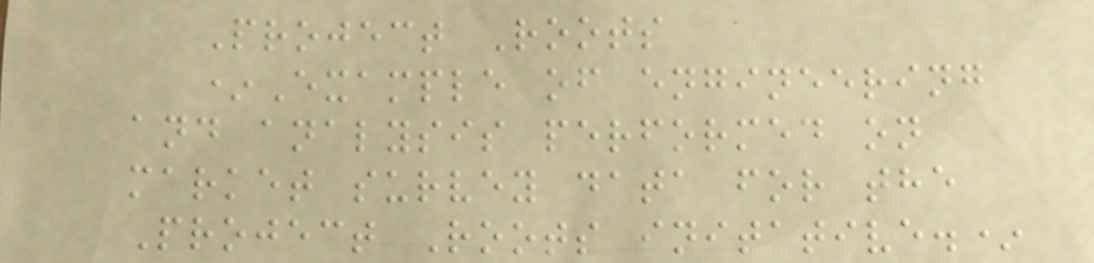Project Roots
*Example of engineering
and analysis performed on
market survey data for the
Project Roots initative.*
